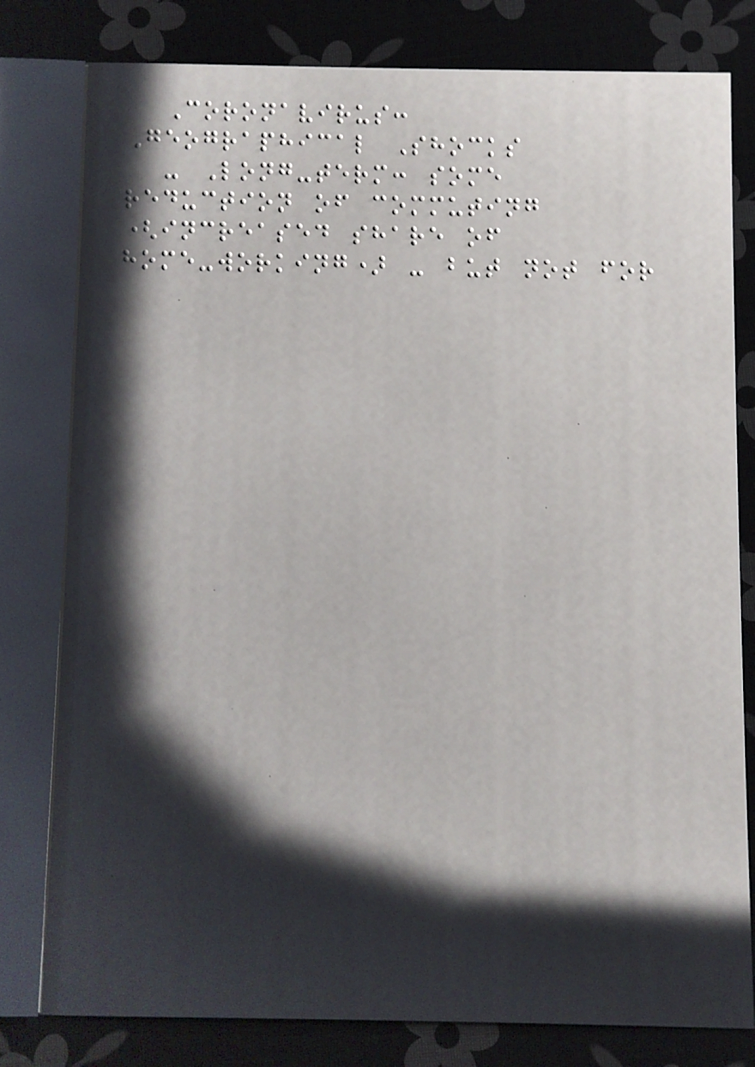Coronavirus:
Geographical Shocks
- Long-term: some
reduction of commuting
(increased share of
home-working) - but not for
